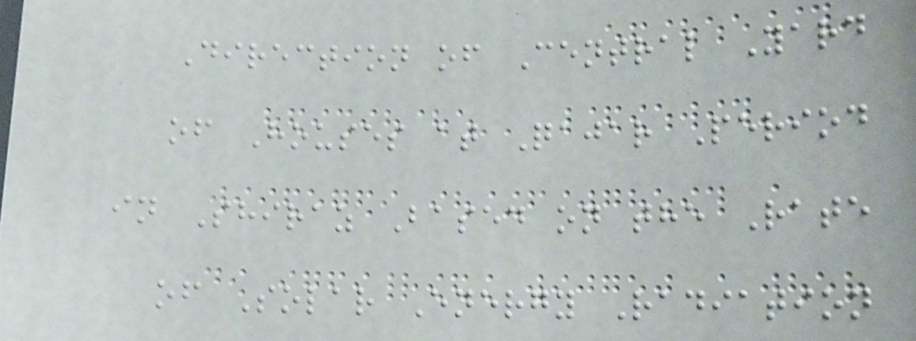Direction of Central Yard
of Houses at Qajar Period
in Shiraz Based on the Rate
of Solar Energy Radiation
